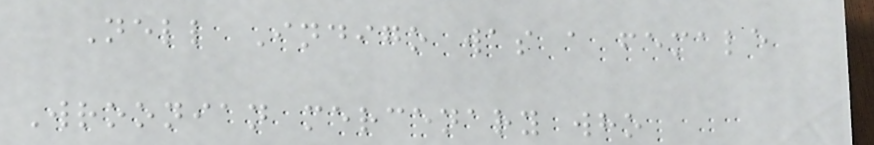Nell Indigo was a female
Wroonian mercenary who
